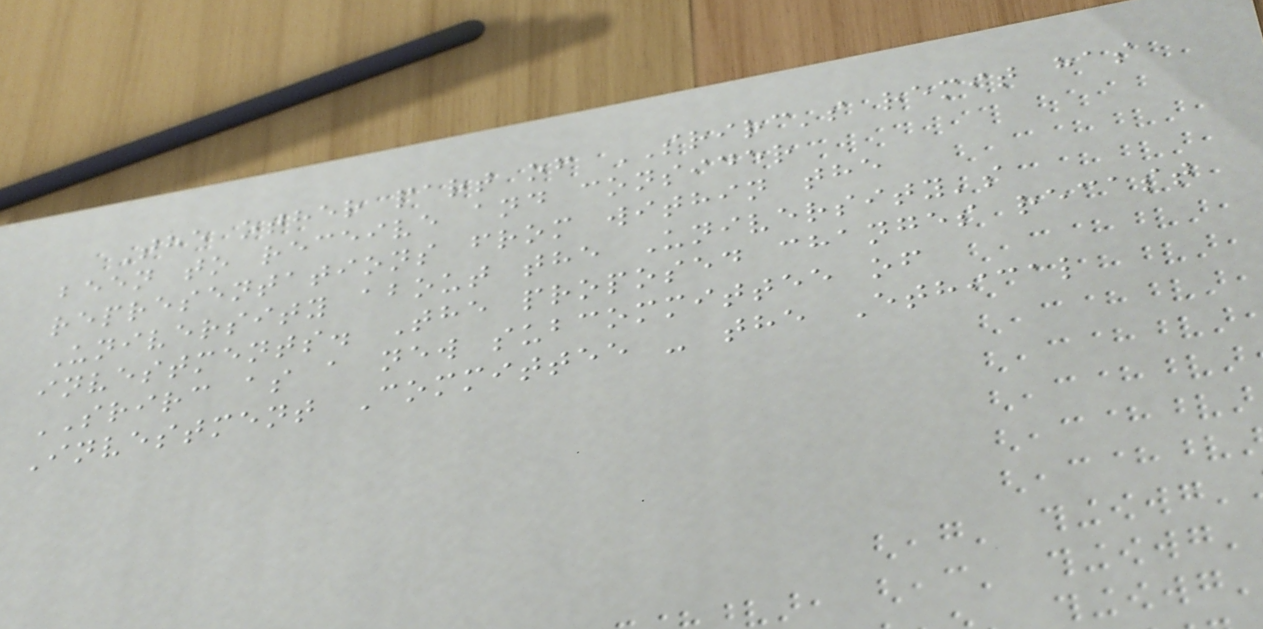The other part of SRIRC's remit has
been to receive and consider
representations from within the
University about the University's
investments. The proposed changes recast
SRIRC as a new subcommittee of
Investment Committee - the Ethical
